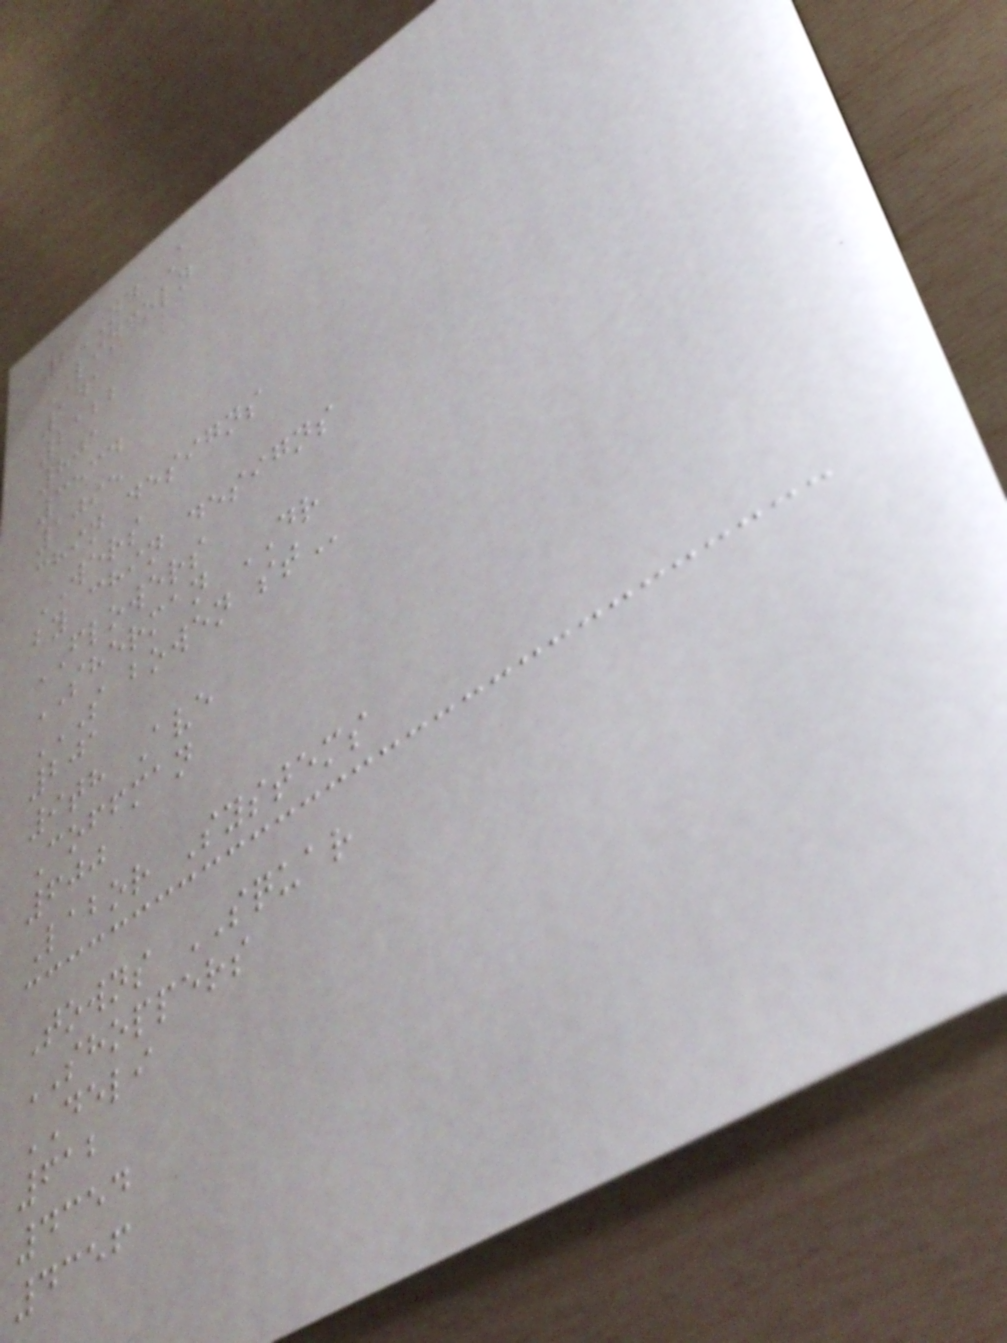2ND A
LINCOLN
141
2122
801
3534
1095
chin designs
WERS
by chin designs
FLOWERS
SHERMAN DR
S BOWEN ST
201
9th Ave
Coffman
600
Labor Systems
Towns SQUAR
SHOPPERS
DELI
612
4354
4356
